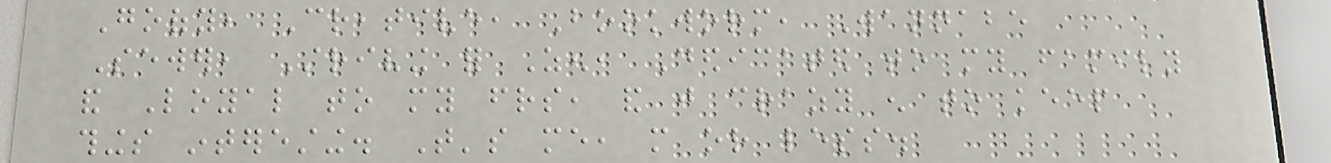Goofy, Creative, Bookworm, Wannabe
Sewer, Striving for Zen, Dedicated to my family
and Loyal to my friends, and just crazy enough to keep
things interesting. That's me, more or less.
